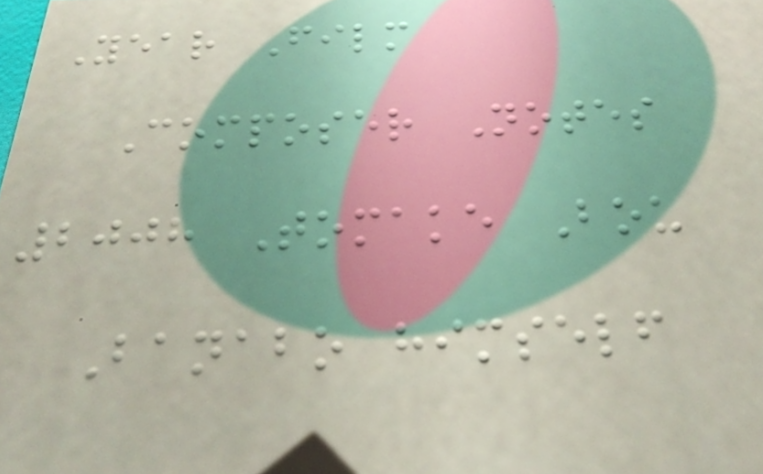Year Film
Composer Notes
2008 Tomake Bou
Banabo himself
